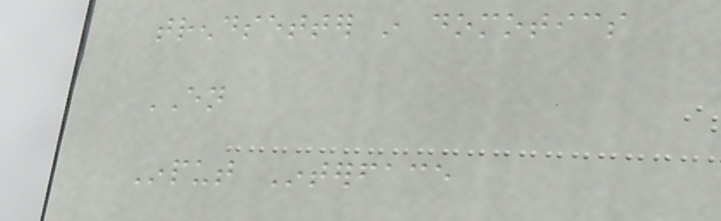trendsetter in domotics
EN
Input Interface
